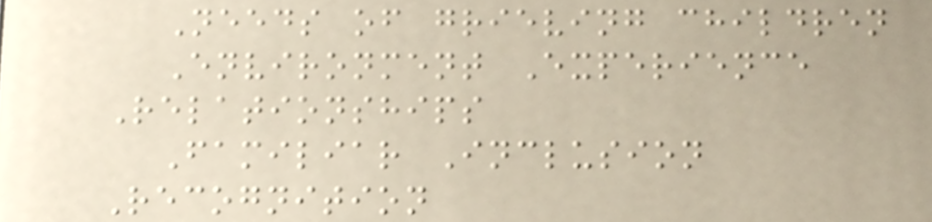Needs of grieving children
Environment Experience
Relationships
Familiar Inclusion
Recognition
